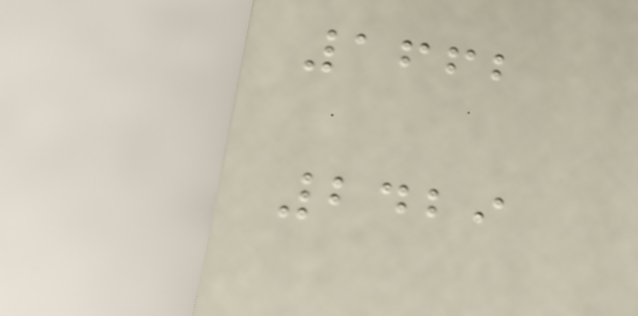1662
2429
